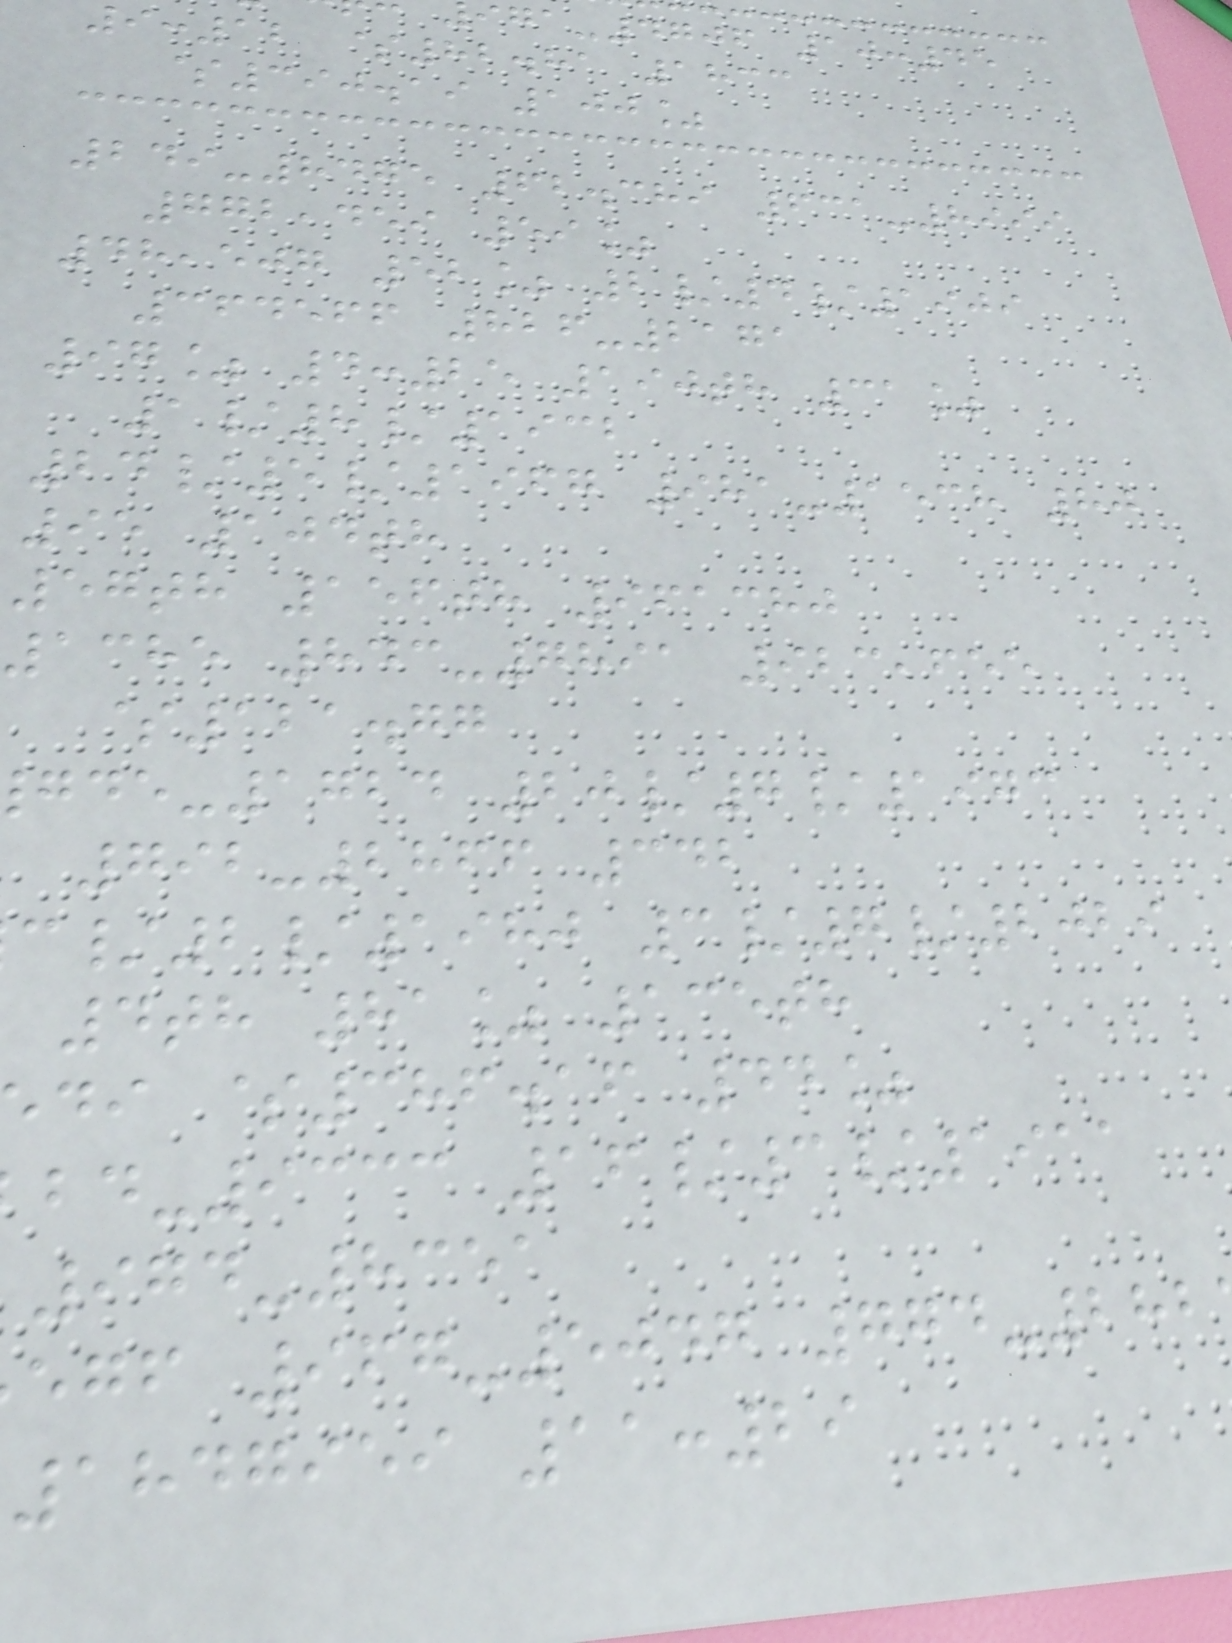-4706 10:45
9:12 $82.81 1833
$390.19 100%
249-8475 62.389 631-8999
772,459 59%
48,507 52% 2/4/1909
364566 826-2171
97% 4:25 190th 31%
1/8/1932
24/5/1967 981-1538 80
95 104th
57th 156th 961380
1385 843-7891 923,655
$121.77
-1724 20/7/1973
792-2866 342
/2/1980 3/7/2029
4th 81% 135th
di $386.16 44%
-9333 16/3/1911
974-8351
egf 967-5047 774-282
1847959 11:29
